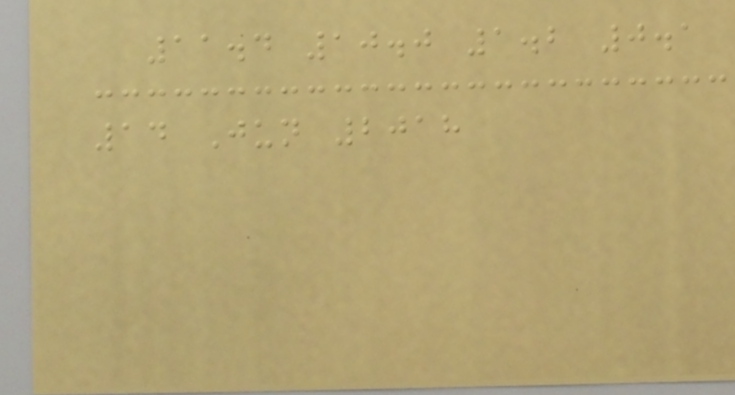11.4 10.0 1.2 0.1
14 Jun 2018
